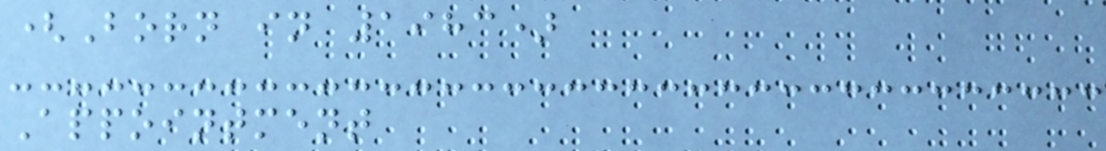(Born in 1983)
Appointment
